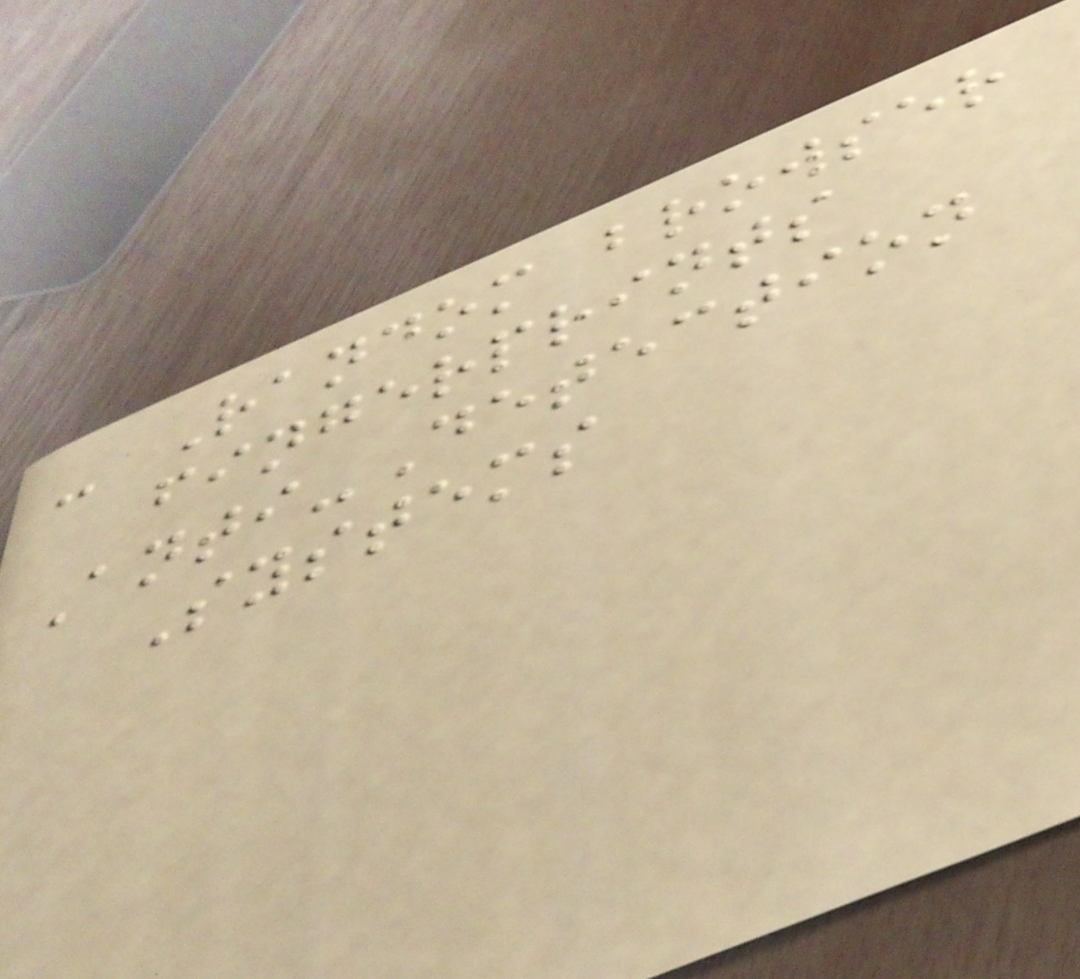- Random browser
fingerprints
Anti-Detection
Systems
